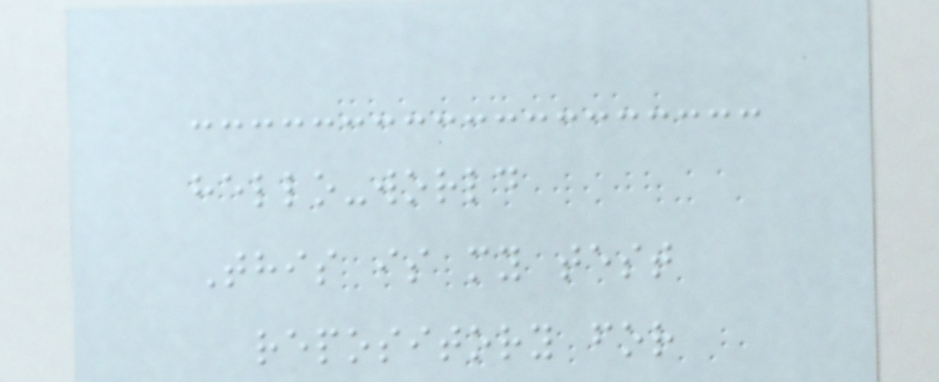hello-world
This is my test
repository for
